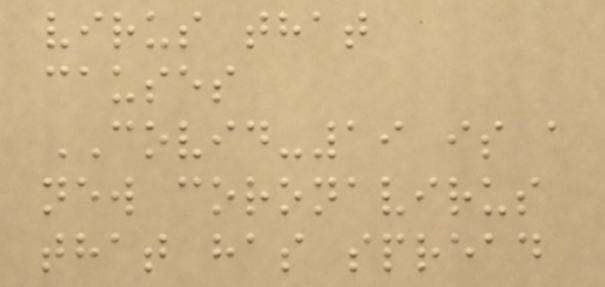virus that
causes
COVID-19 is a
new coronavirus
that has spread
